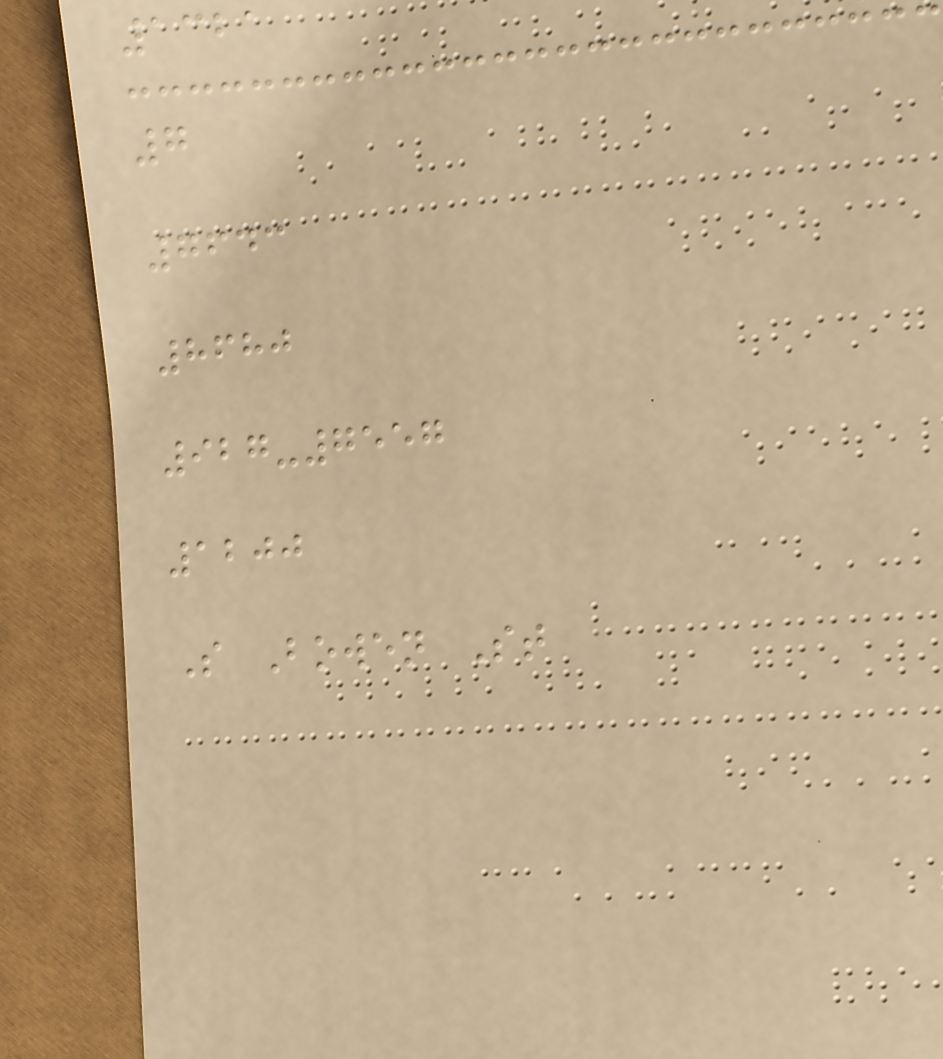1321
7
7643
8680
927-7557
1200
S Bowen St
